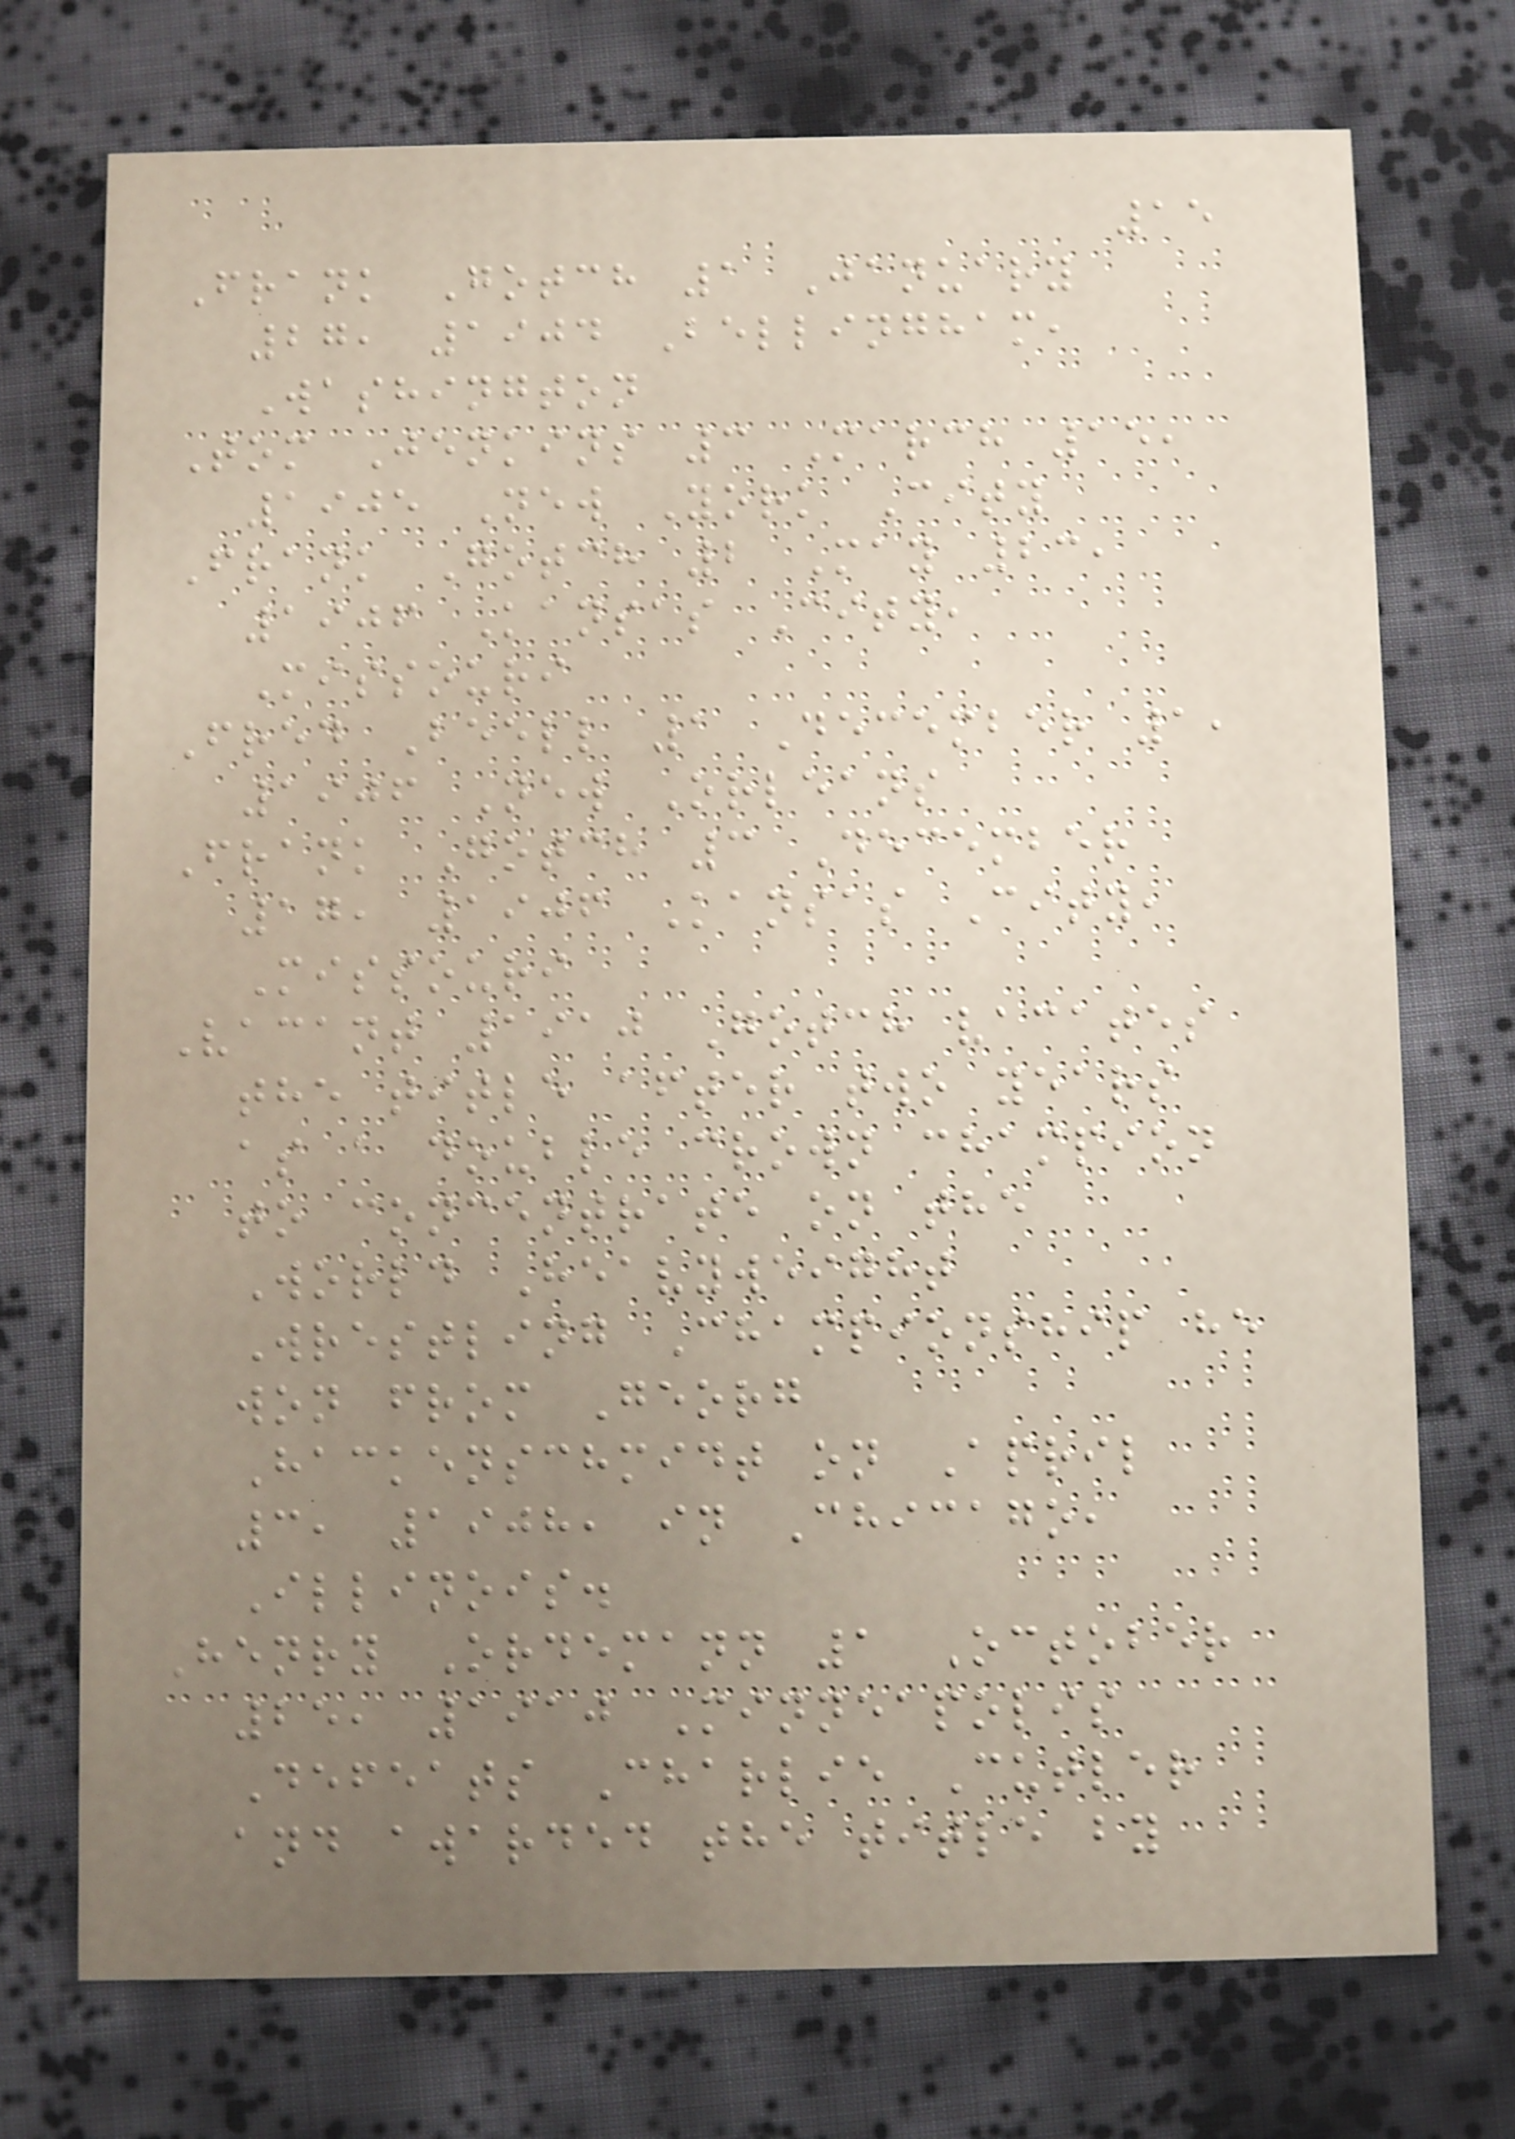15
Frank Gotch 1 January
27, 1904 Bellingham,
Washington
Tom Jenkins 3 March 15,
1905 New York City
Frank Gotch 2 May 23,
1906 Kansas City,
Missouri
Fred Beell 1 December 1,
1906 New Orleans
Frank Gotch 3 December
17, 1906 Kansas City,
Missouri
Vacant 1910 Gotch vacates
the title after two years
as a double crown champion
to concentrate on the
World Heavyweight
Wrestling Championship he
won from Georg
Hackenschmidt on April
3, 1908, in Chicago,
Illinois.
Henry Ordemann 1 October
25, 1910 Minneapolis
Defeats Charlie Cutler
and awarded the title by
